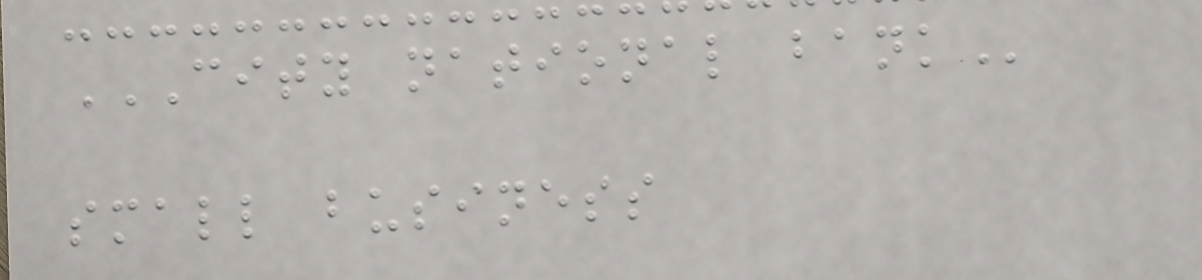CITY NATIONAL BANK
small business
